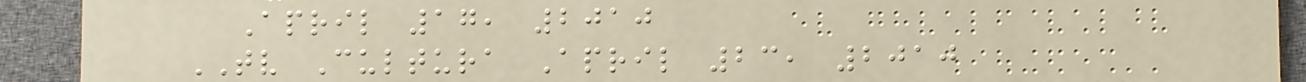April 17, 2010
TV Cultura April 23, 2010
